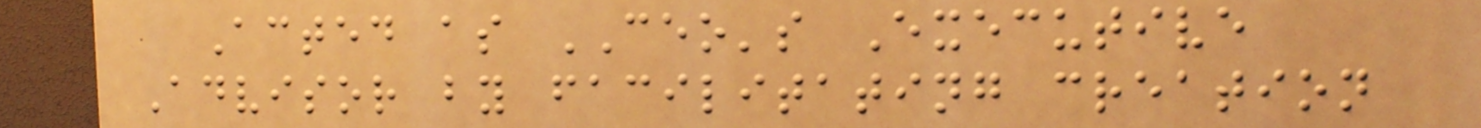Acted as CEO's Executive
Advisor by facilitating creation
